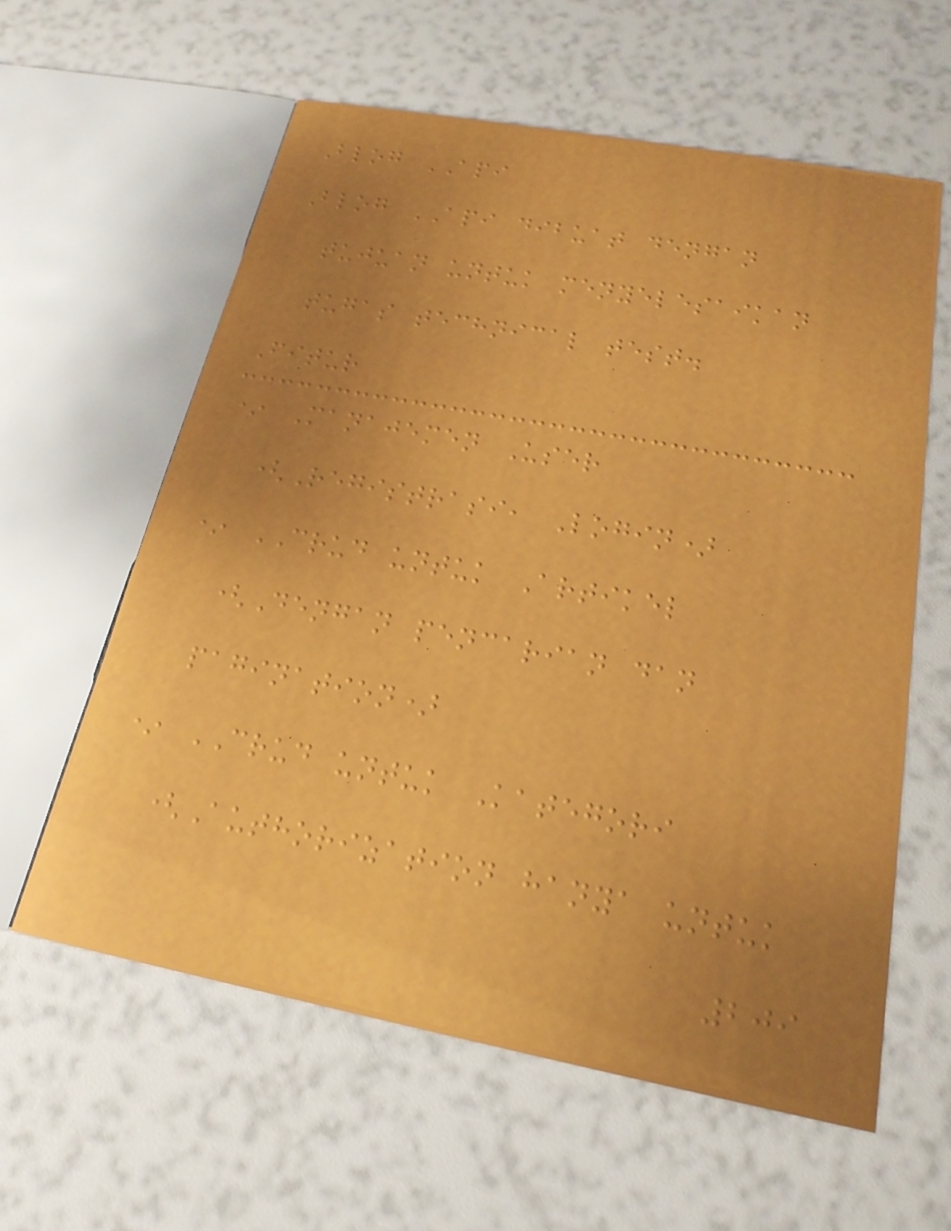Blog API
Blog API dibuat dengan
tujuan untuk menyelesaikan
tugas technical test.
Fitur
* Manajemen User
(Registrasi, Login)
* CRUD untuk Artikel
(Dengan pencarian dan
pagination)
* CRUD untuk Kategori
(Authorization hanya untuk
209
